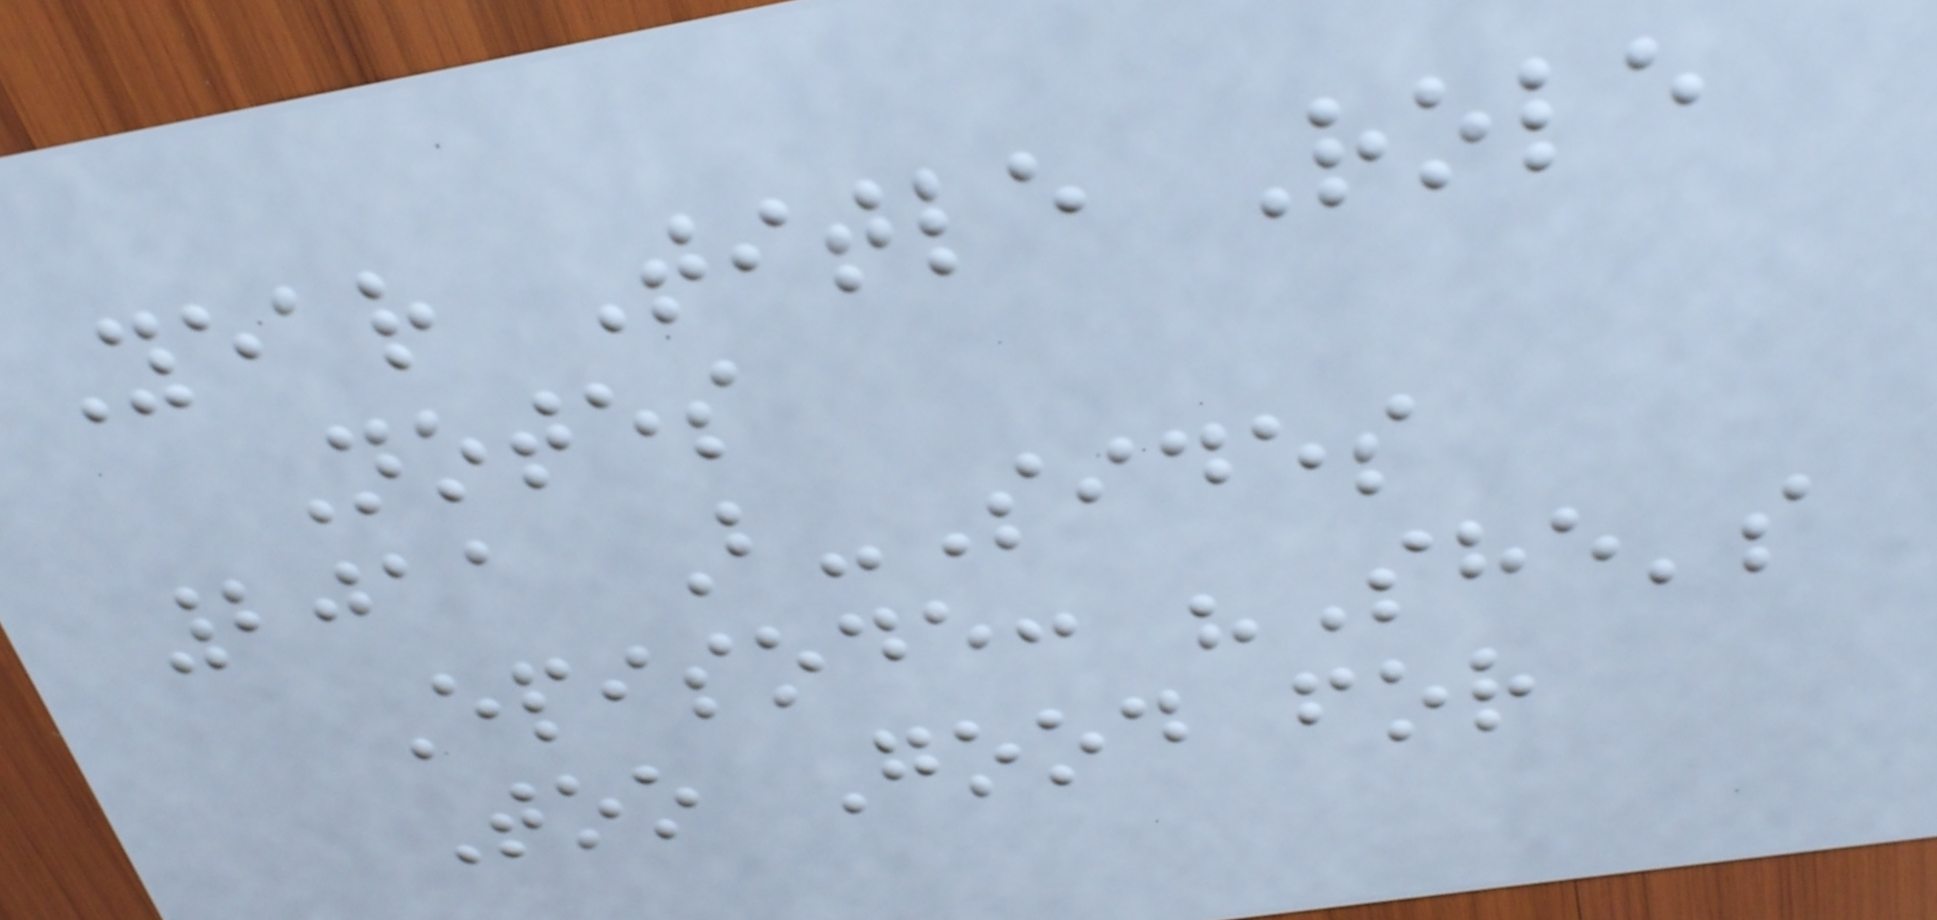Year Title Role
Notes
2011 B-Sides
Episode: "She's
Too Good for
